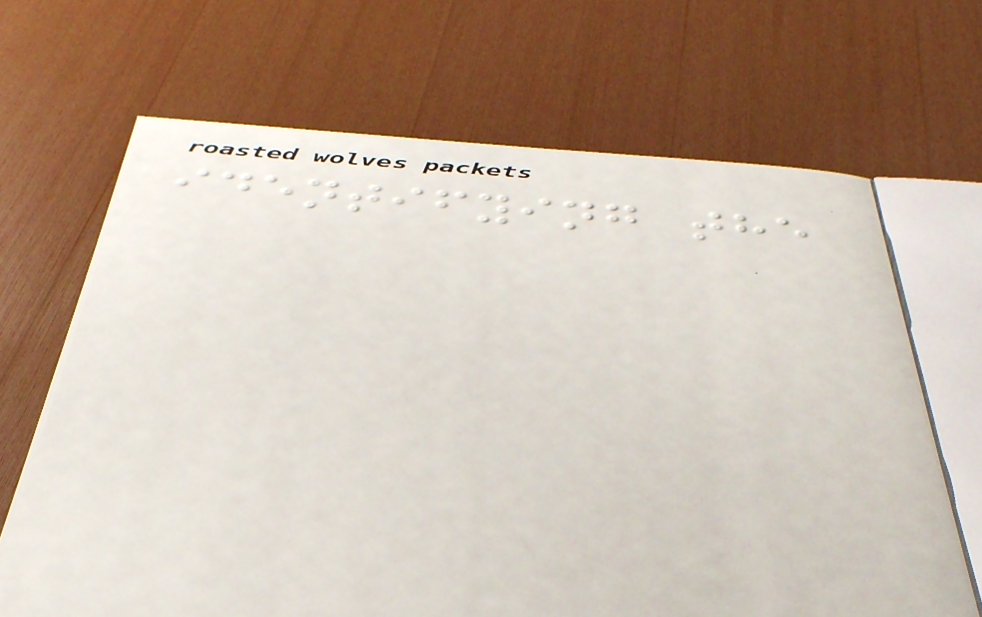identifying the
